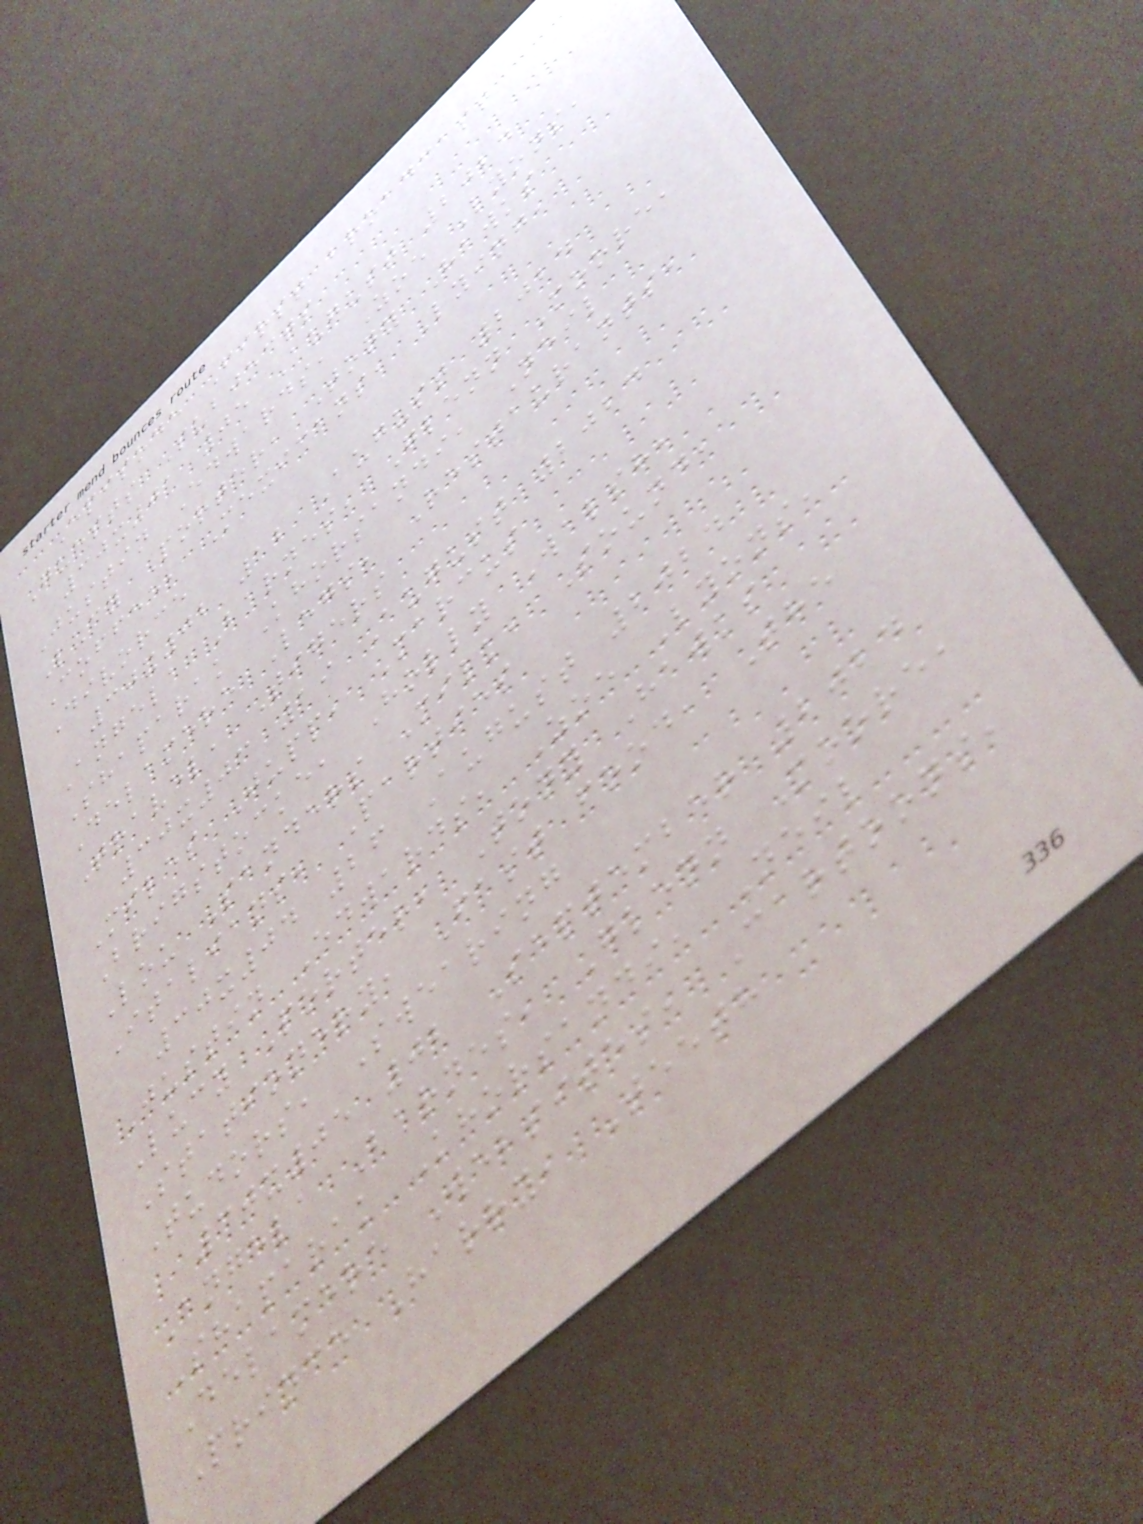Episode First broadcast
Guests Subjects
30x01 05 August 2024
Justin Edwards, Zoe Lyons,
Lucy Porter, Tony Hawks
Coffee, Mexicans, Lying,
Divorce
30x02 12 August 2024
Angela Barnes, Glenn Moore,
Shaparak Khorsandi, Neil
Delamere Legs, Restaurants,
Travel, Tigers
30x03 19 August 2024
Miles Jupp, Marcus
Brigstocke, Holly Walsh,
Lou Sanders Milk, Sound,
Italians, Parties
30x04 26 August 2024
Justin Edwards, Zoe Lyons,
Lucy Porter, Tony Hawks
Stationery, Fast food, The
Tudors, Swearing
30x05 02 September 2024
Angela Barnes, Glenn Moore,
Shaparak Khorsandi, Neil
Delamere Websites, Cartoons,
Prince Harry, Teeth
